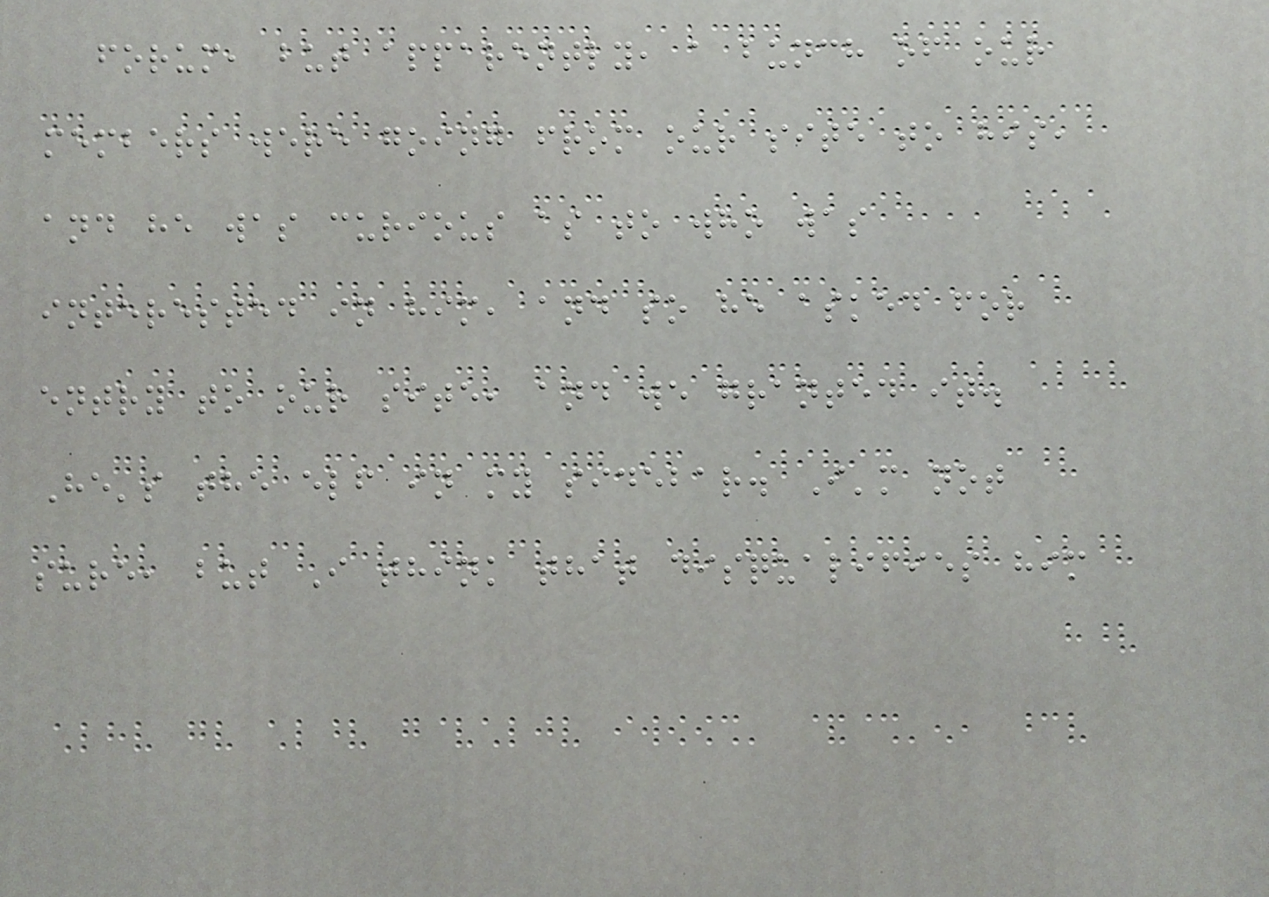forum, but apparently, a bunch of our
members were going from our site to his,
and he was curious as to who was
interested in him, and so he asked for
entry to our site, and we granted it.
He's the elf in my sidebar. I'm not
sure, but I think that disqualifies him
